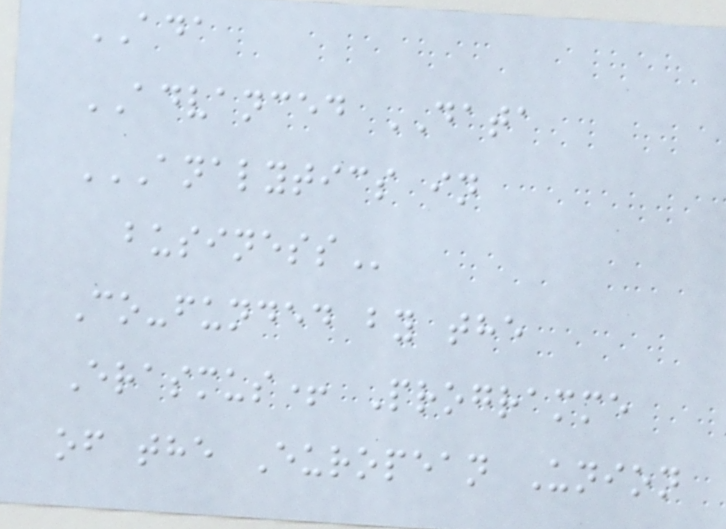ADA
ADVANCED DATA
ANALYTICS IN
BUSINESS
Co-funded by the
Erasmus+ Programme
of the European Union
